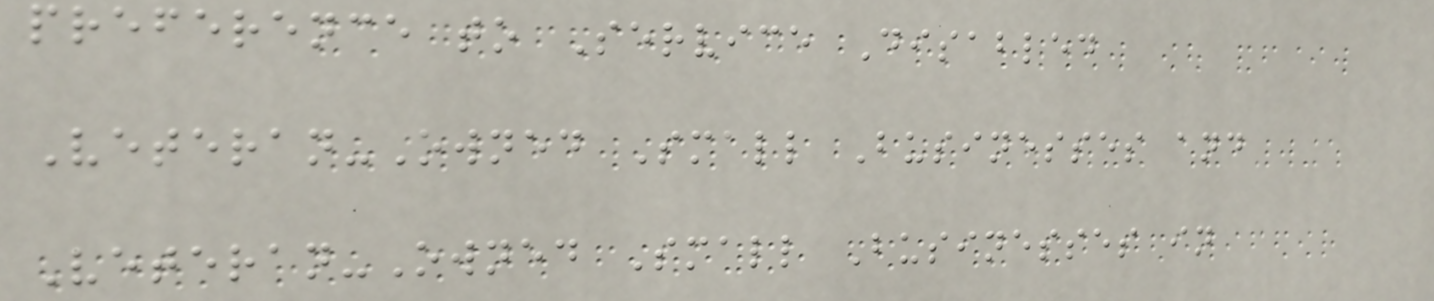preference to Service Disabled
Veteran-Owned Small Businesses and
Veteran-Owned Small Businesses in
